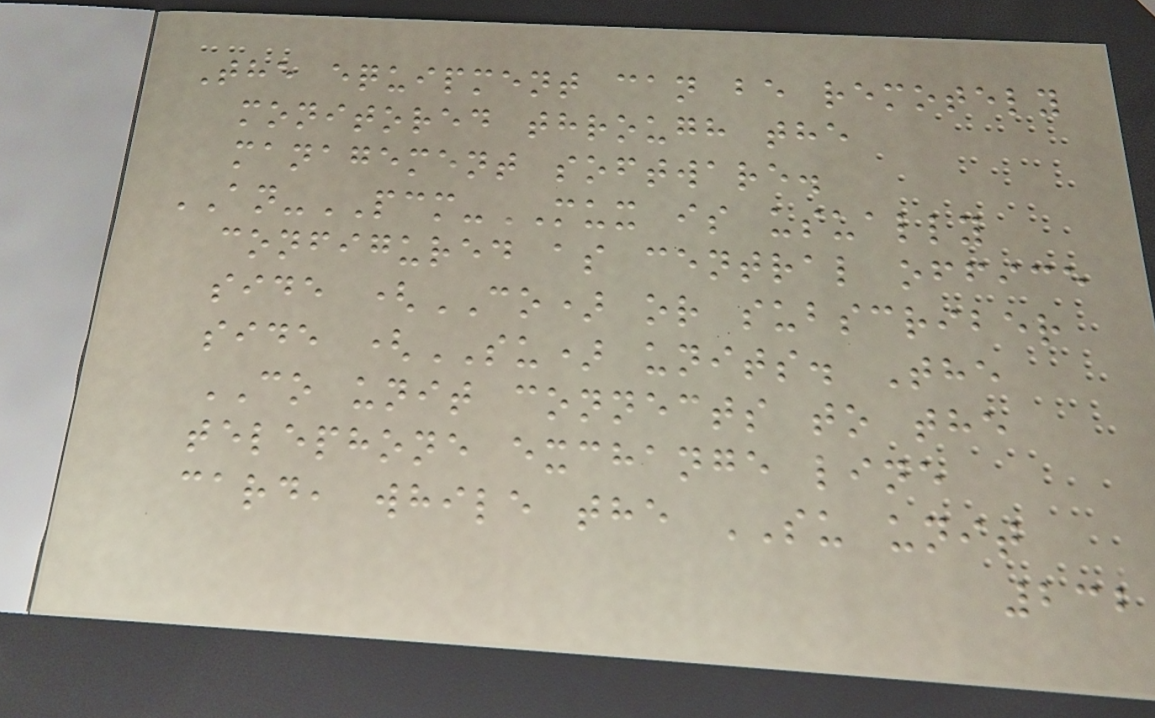The equipment can be remotely
monitored through the
management software.
AN-PCM-MUX is usually
configured as central office
side (CO) or subscriber
side (SU) units. The
CO unit connects to the
telephone exchange line
card, while the SU unit
232
